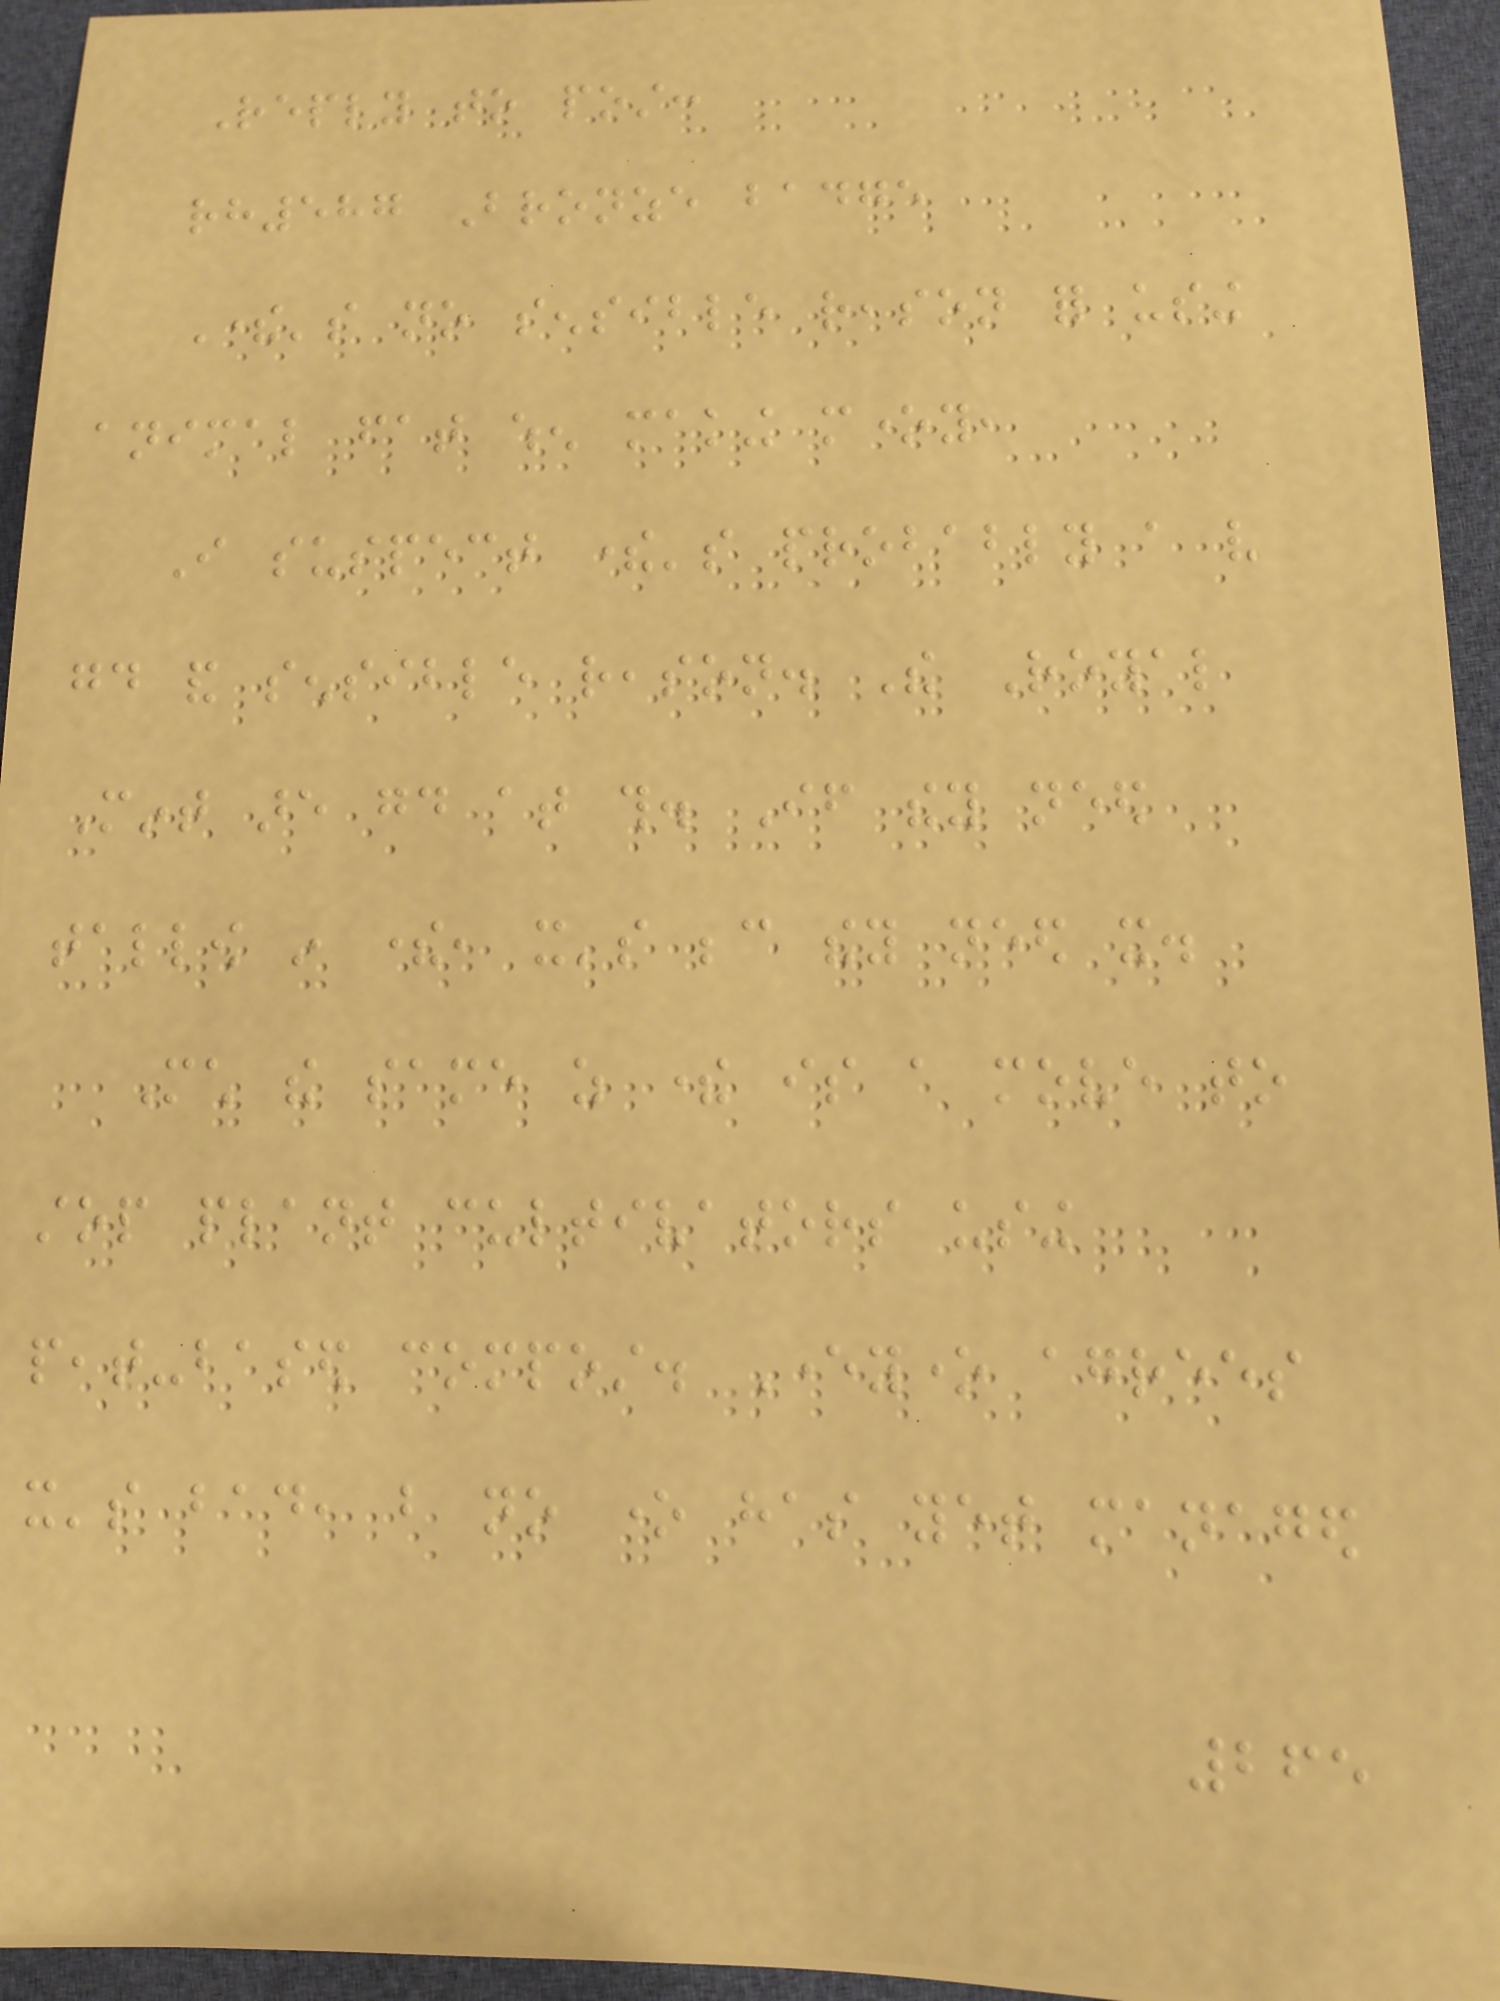Reply to post:
rh587 Bronze badge
There's no sensible reason for using
animal fat when making money,
I suspect there's probably a very
good and sensible reason. The Royal
Mint are good at this. If they need
tallow in there, it's because they need it.
Much the same as there is a move to
stop plant cultivators using
peat-based compost. Everyone agrees
it's bad, but no one has yet managed
265
